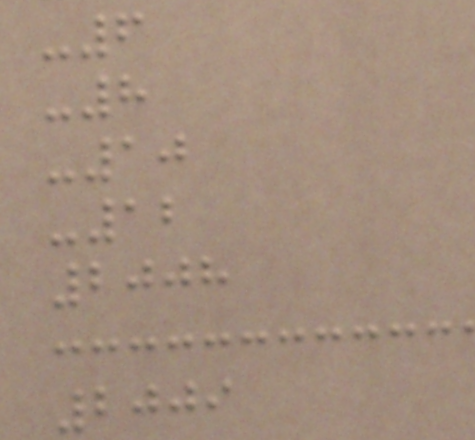-6
-8
-10
-12
2008
2009
